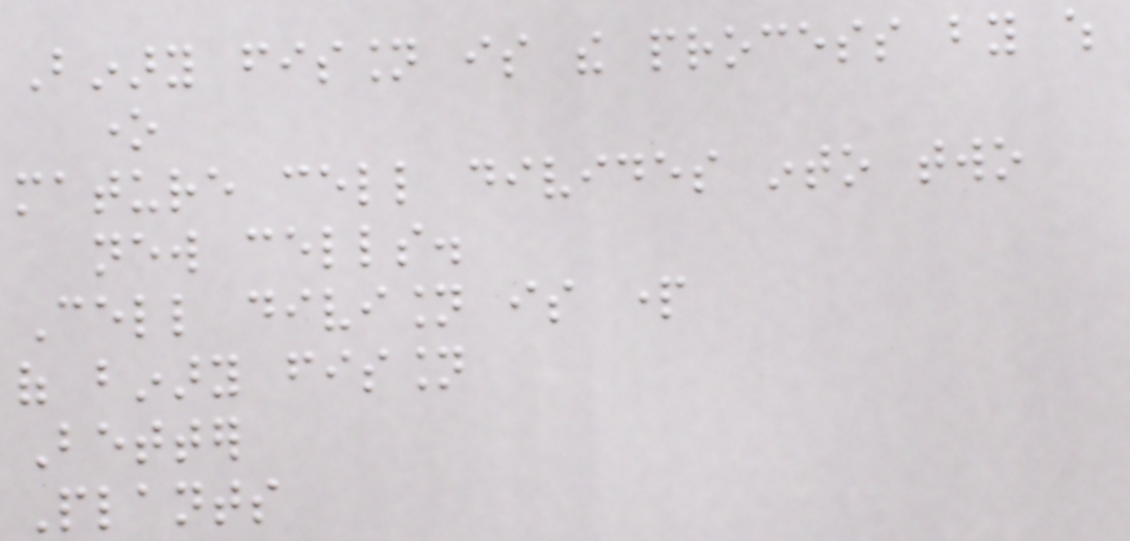Binary fission is the process by which
one
mature cell divides into two
new cells.
Cell division is part
of binary fission
Better
Plants
